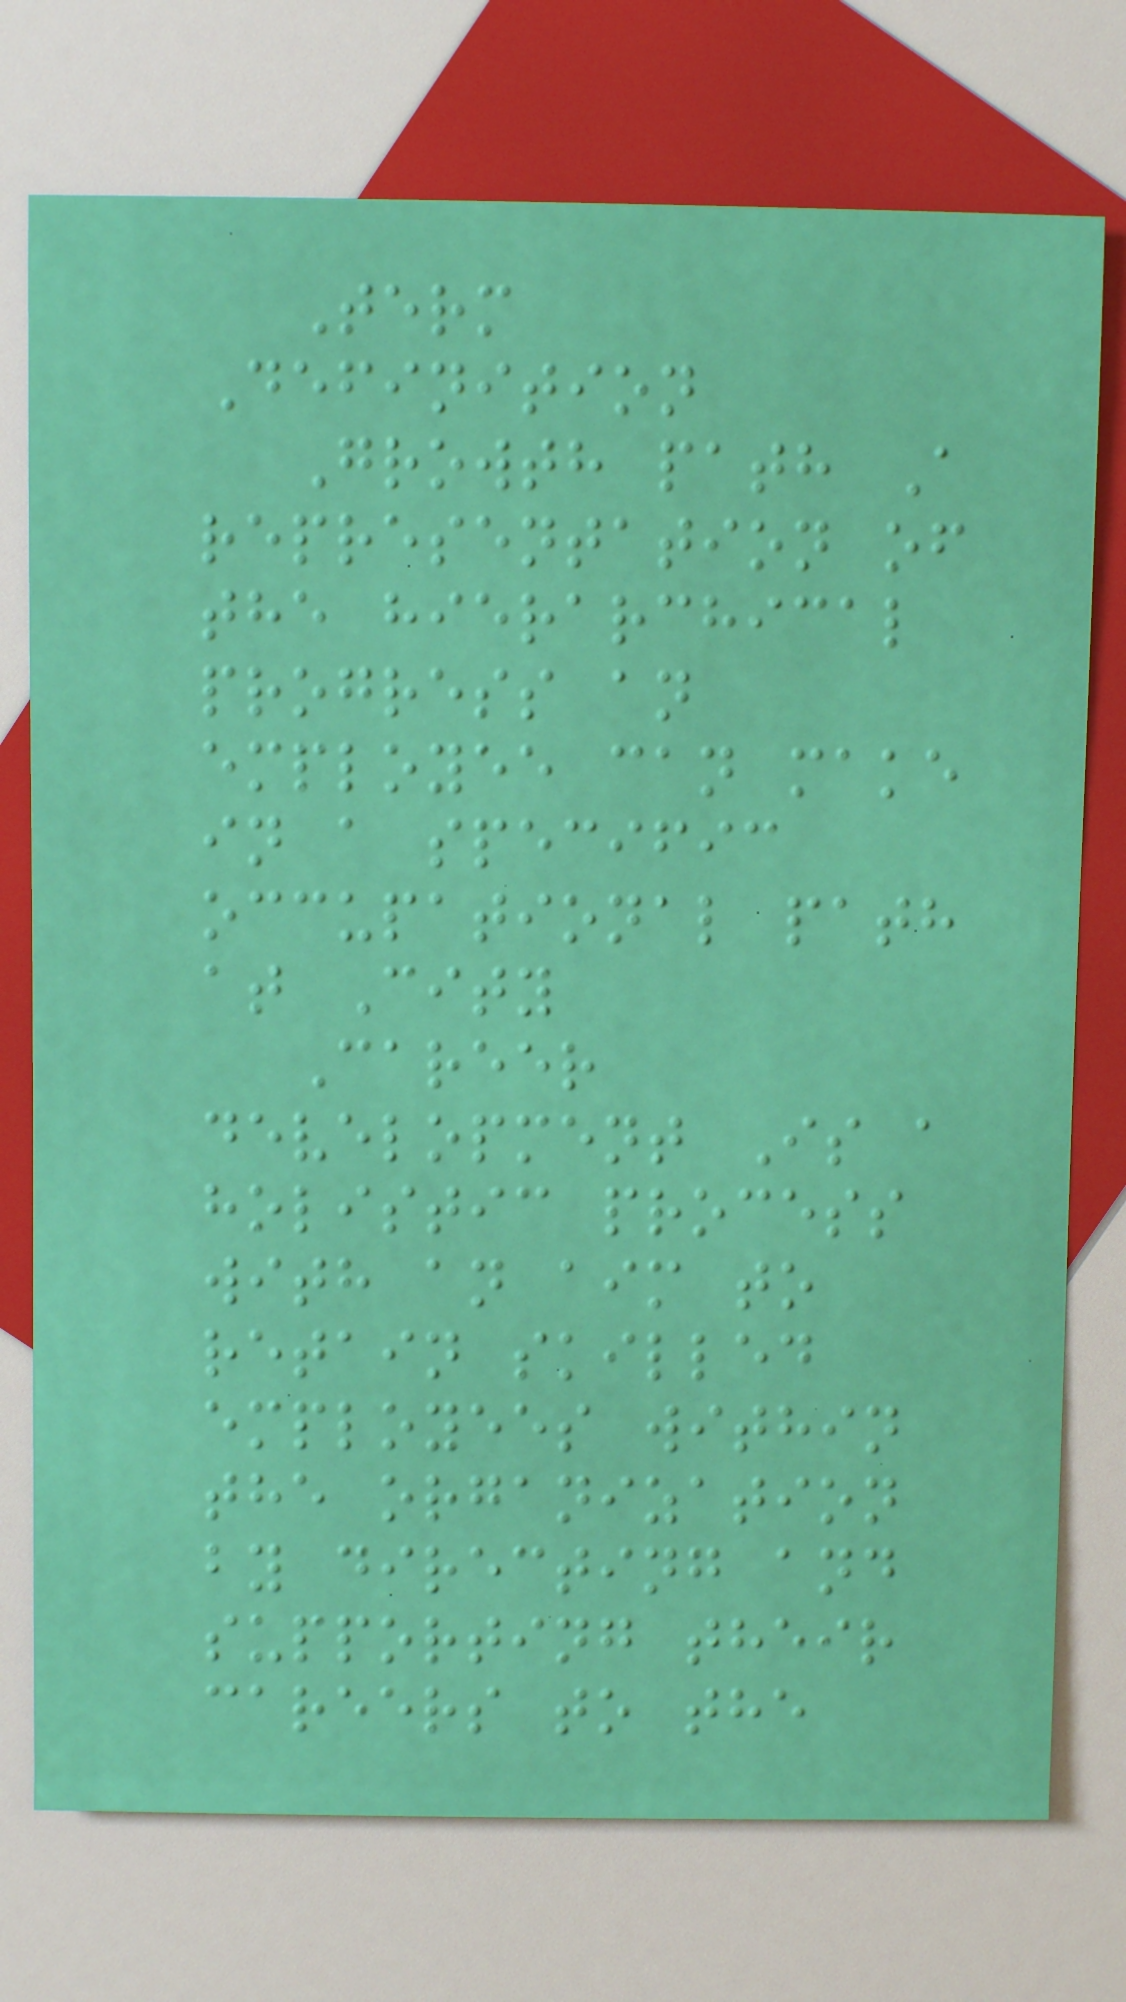Term
Definition
Growth path A
representation of
the hierarchical
progress an
employee can make
in a specific
occupational path
at City
Career
development Is a
holistic process
with an aim to
retain skilled
employees within
the organization
by directing and
supporting their
careers to the
